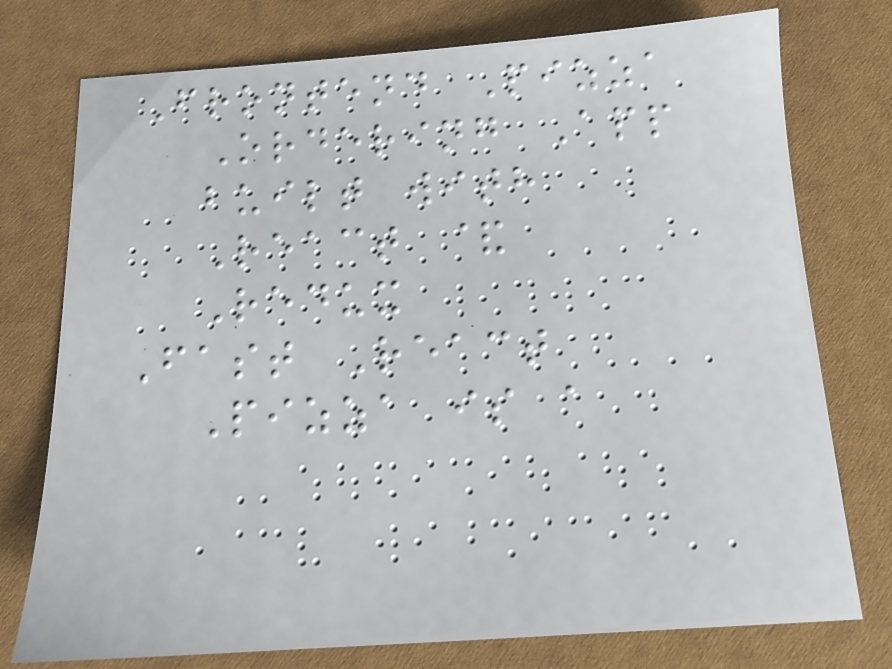Frontend Pizza
Ordering App
built with
React &
Redux
Fast React
Pizza is a
